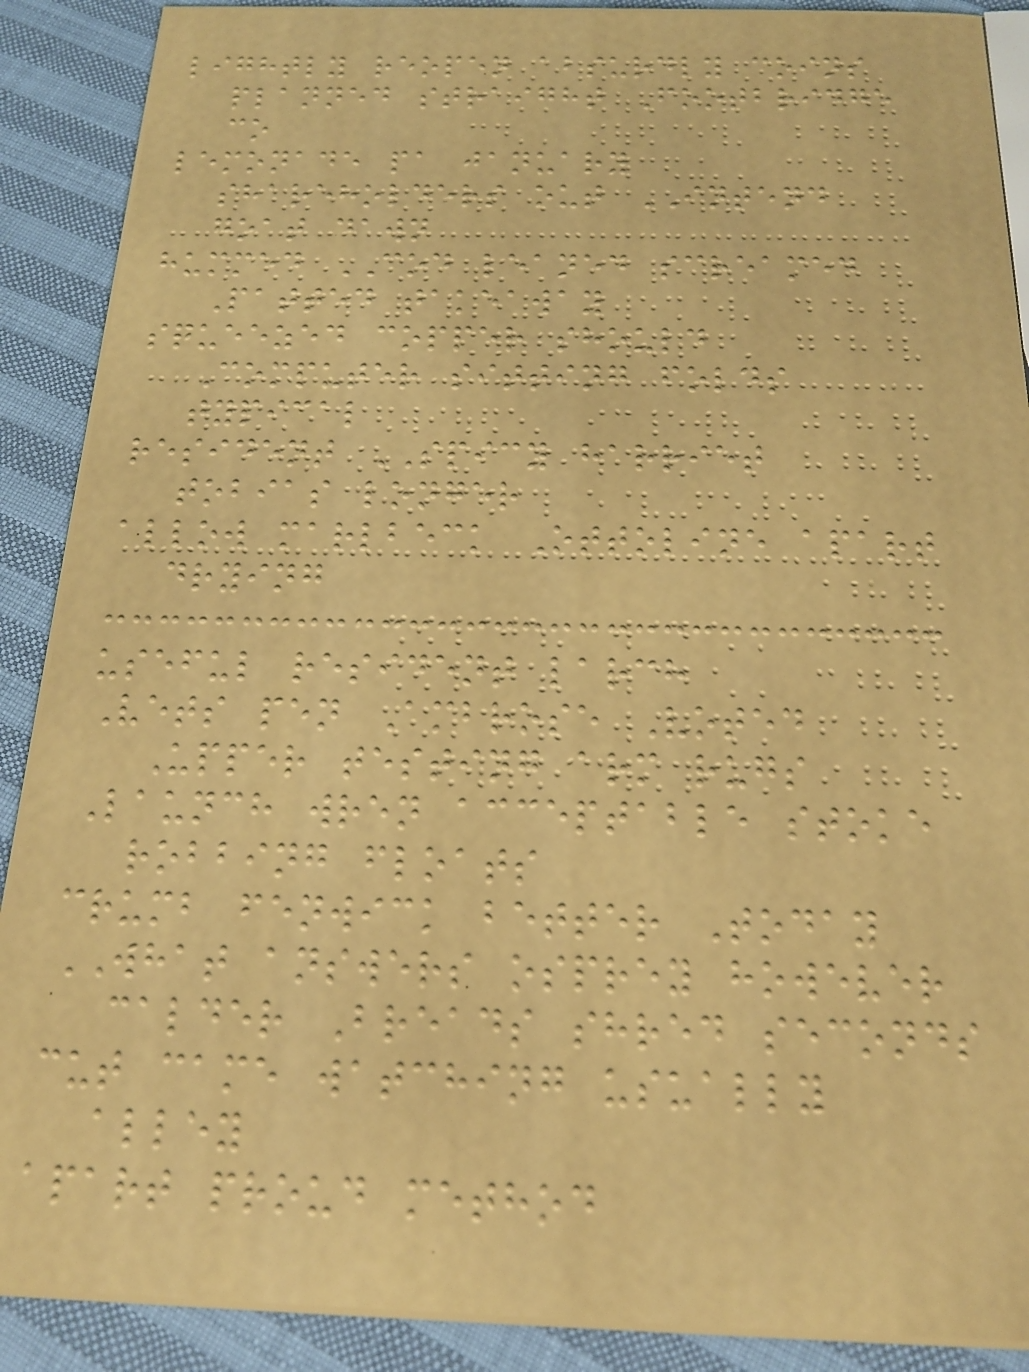lightly reopen absurdly coins
planned straight Footbridge
co
lemonade pa january
shareholders out INTEND
goat dawn
hummed COD leaned screamed
Patted takeaway
squeezed copper should
Computer sitting folds
typical
resident SPICY harriet
tobias longer
allow marlbeck Ottoline apart
drying
useful resident larch
Vets pen Ambrose Voted
Upper testing arm rugs
Launch wren acceptable stoke
robbing floats
crumb fenwick better Today
WHAT answers osprey however
calder Breads shred seconds
cut came watching usually
alley
apart proud method
